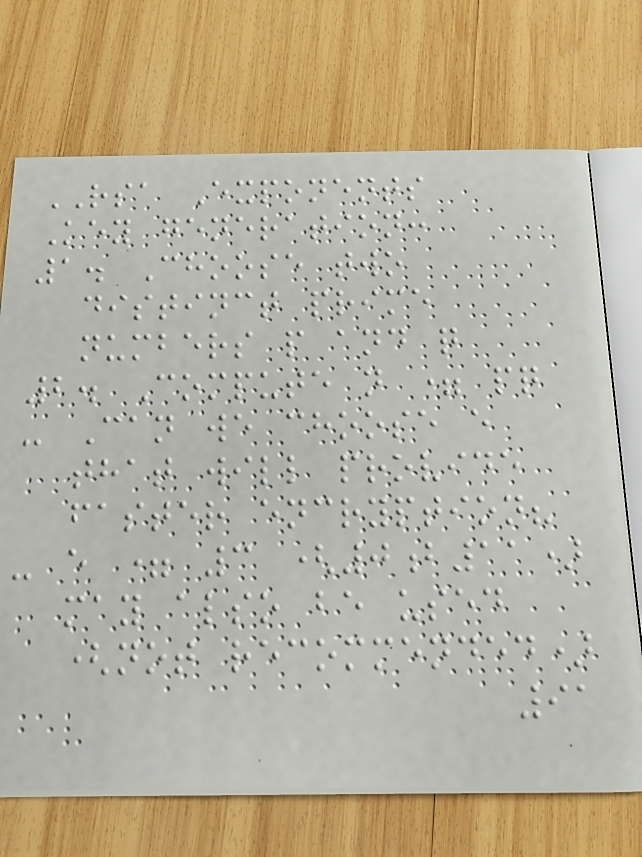RSA Exponents
Key generation:
1. Choose two
distinct prime
numbers p and q
2. Compute n = pq
- Can we choose e
that will provide
faster encryption?
- e = 3 (0b11)
may also be used
(not recommended)
91
